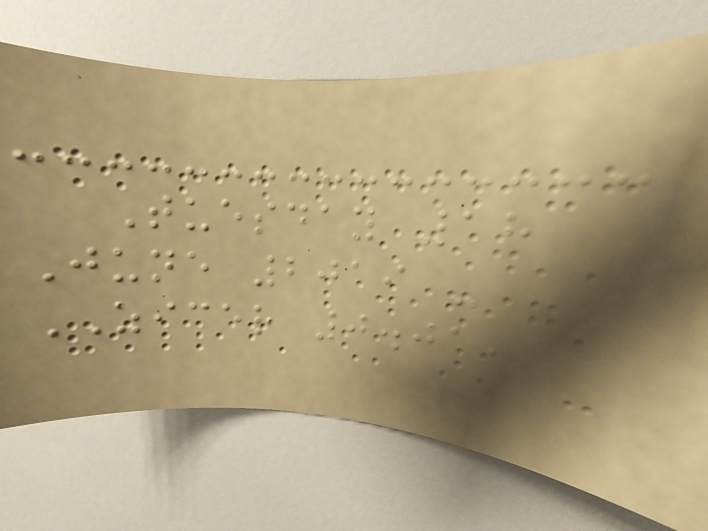Tuesday 18
June 2019 -
ZICER 0.01,
